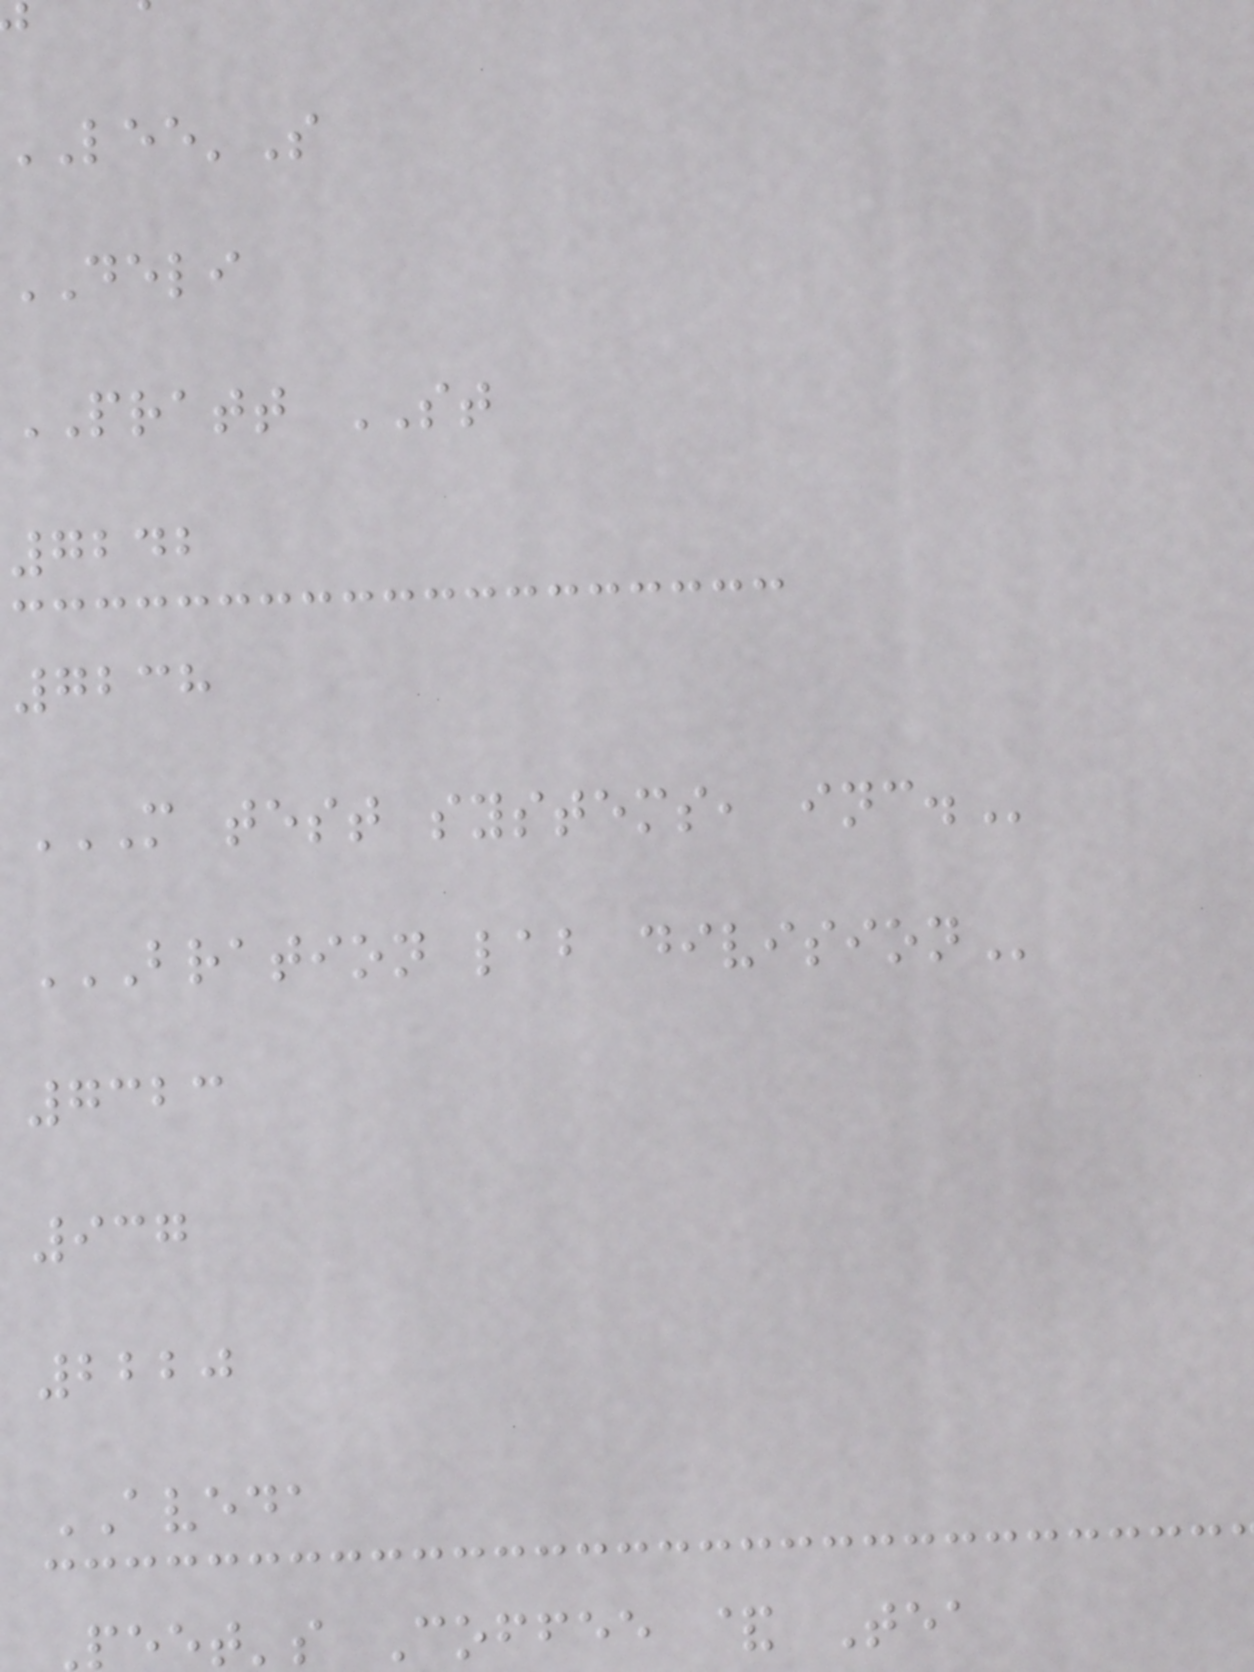DELI
PRATT ST
7242
7238
M TEST SYSTEMS, INC.
BRATION LAB DIVISION
7323
937
2220
AVEDA
peet's Coffee & Tea
